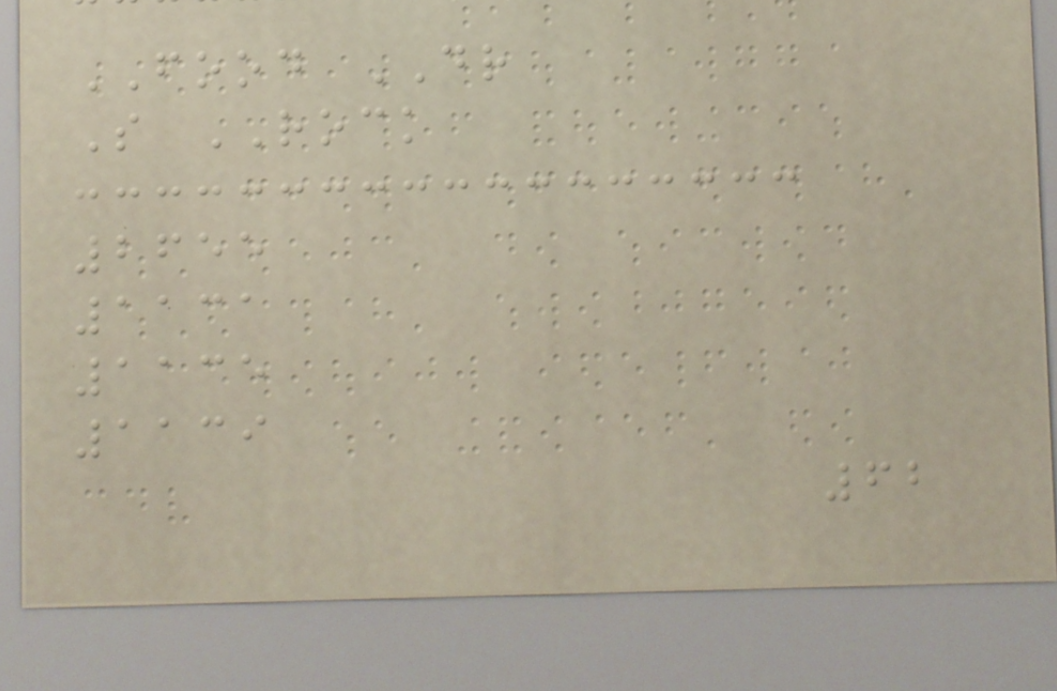FOOD DR
S ROCK
2655
1131
1135
1139
62
